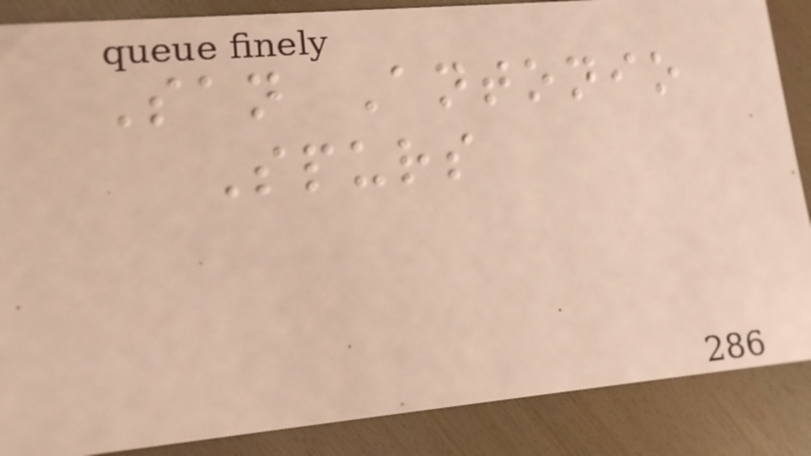San Antonio
Spurs
